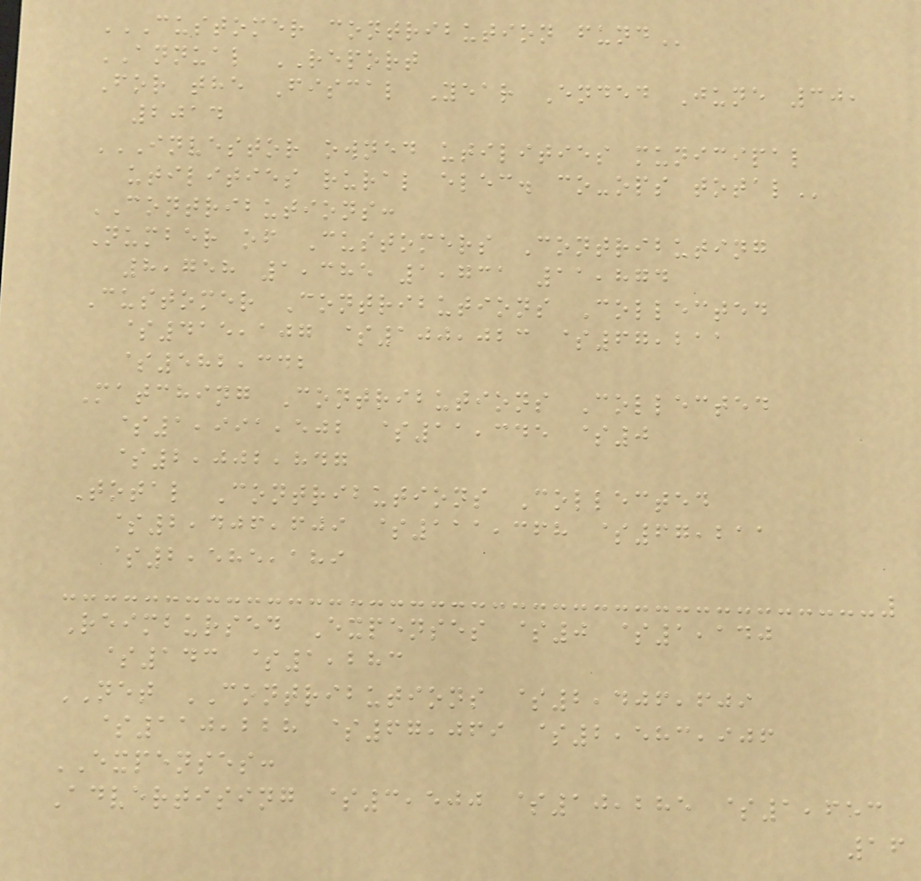CUSTOMER CONTRIBUTION FUND
ANNUAL REPORT
For the Fiscal Year Ended June 30,
2014
INVESTOR OWNED UTILITIES MUNICIPAL
UTILITIES RURAL ELEC. CO-OPS TOTAL
CONTRIBUTIONS:
Number of Customers Contributing
8,758 1,385 1,731 11,874
Customer Contributions Collected
$415,107 $100,023 $67,211
$582,342
Matching Contributions Collected
$1,991,502 $11,345 $0
$2,002,847
Total Contributions Collected
$2,406,609 $111,368 $67,211
$2,585,189
Reimbursed Expenses $0 $1,140
$143 $1,283
NET CONTRIBUTIONS $2,406,609
$110,228 $67,069 $2,583,906
EXPENSES:
Advertising $3,500 $10,285 $1,653
16
